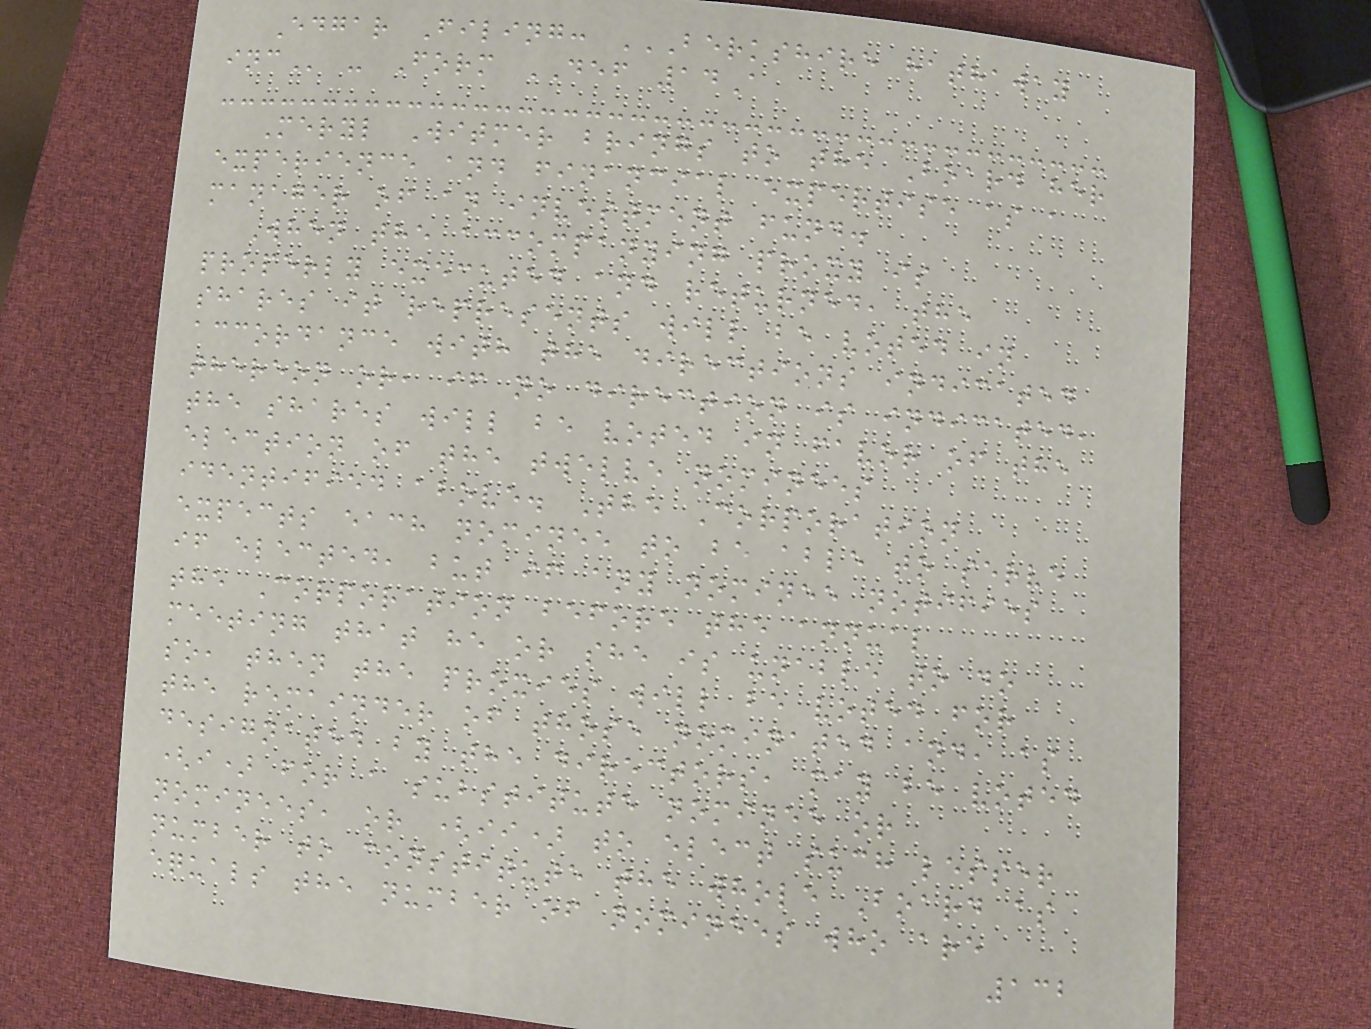Edgar Filing: BERKSHIRE HATHAWAY
INC - Form DEF 14A
Meryl Witmer brings to the Board her
experience and financial expertise as a
manager of an investment fund.
When the accompanying proxy is
properly executed and returned, the
shares it represents will be voted in
accordance with the directions indicated
thereon or, if no direction is indicated,
the shares will be voted in favor of the
election of the twelve nominees
identified above. The Corporation
expects each nominee to be able to serve
if elected, but if any nominee notifies
the Corporation before the annual
meeting that he or she is unable to do
so, then the proxies will be voted for
the remainder of those nominated and, as
designated by the directors, may be voted
(i) for a substitute nominee or
nominees, or (ii) to elect such lesser
number to constitute the whole Board as
equals the number of nominees who are
132
